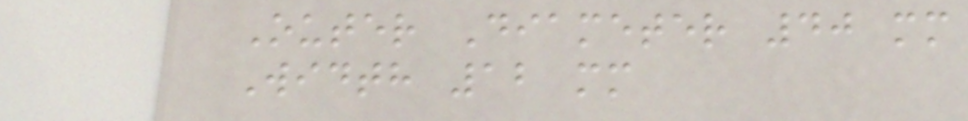Outer Diameter 40 mm
Width 12 mm
